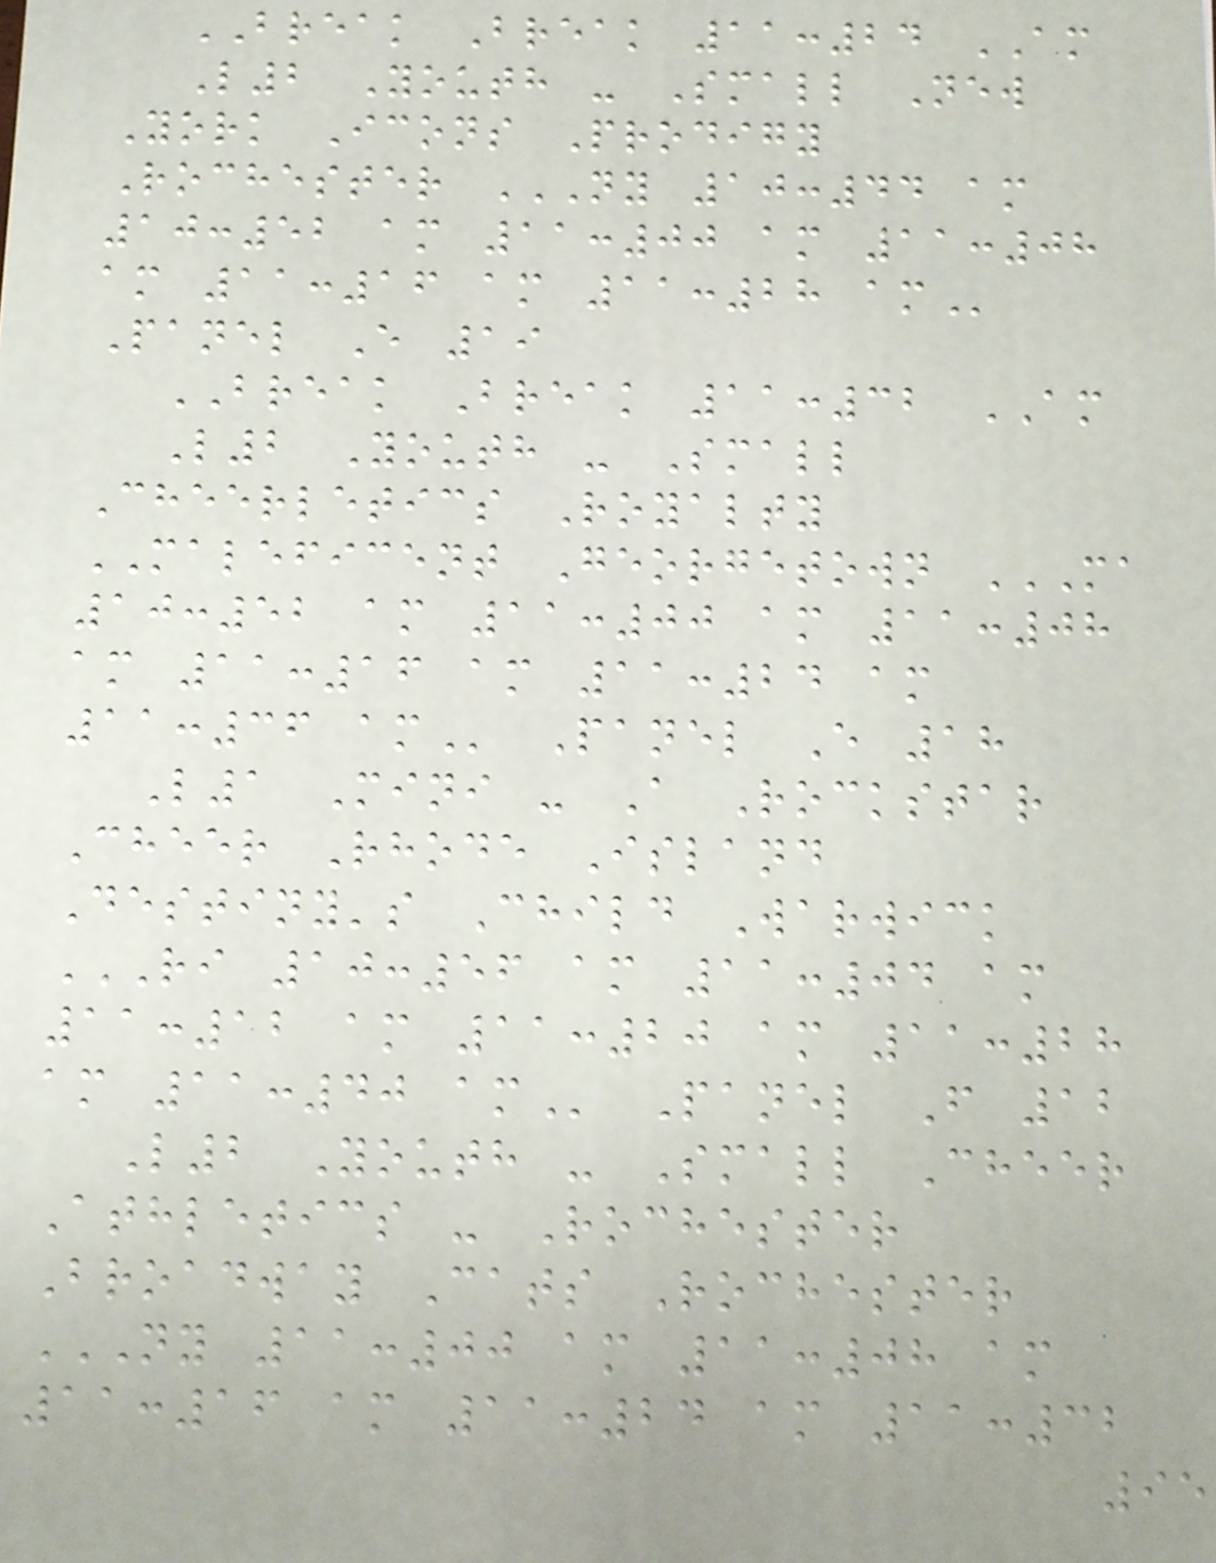BREAK Break 11:24 AM
L2 Youth - Small New
York Icons Prodigy
Rochester NY 10:44 AM
10:52 AM 11:00 AM 11:08
AM 11:16 AM 11:28 AM
Panel E 19
BREAK Break 11:32 AM
L2 Youth - Small
Cheerletics Royalty
MALEFICENT Georgetown MA
10:52 AM 11:00 AM 11:08
AM 11:16 AM 11:24 AM
11:36 AM Panel E 18
L1 Mini - A Rockstar
Cheer Rhode Island
Destiny's Child Warwick
RI 10:56 AM 11:04 AM
11:12 AM 11:20 AM 11:28
AM 11:40 AM Panel F 12
L2 Youth - Small Cheer
Athletics - Rochester
Broadway Cats Rochester
NY 11:00 AM 11:08 AM
11:16 AM 11:24 AM 11:32
95
